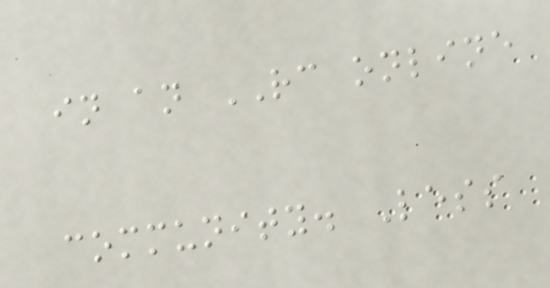in an RC online
community. Less
